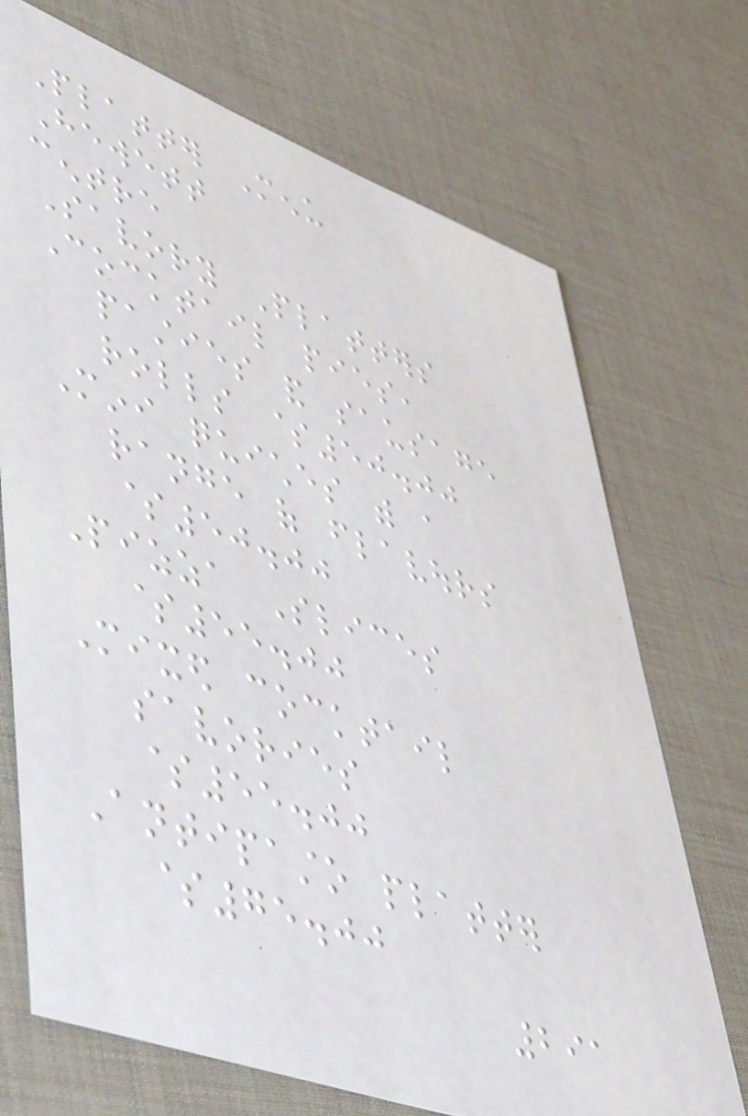Platter Menu
Hewett
centre
Savory Platters
Cocktail pies,
pasties and sausage
rolls $50.00
Mini quiches with a
range of flavours
$50.00
Pizza Slices
$55.00
Mixed cocktail
savories
$55.00
Antipasto platter
$75.00
291
